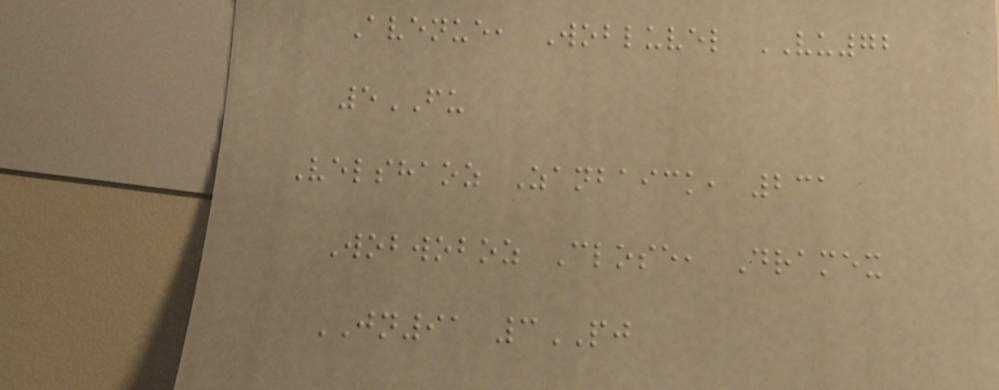Avenue, Wobluvel VU72
5FU
Velshaoz Zanbaick, 231
Wobwoboz Close, Dramex
JN91 3PJ
